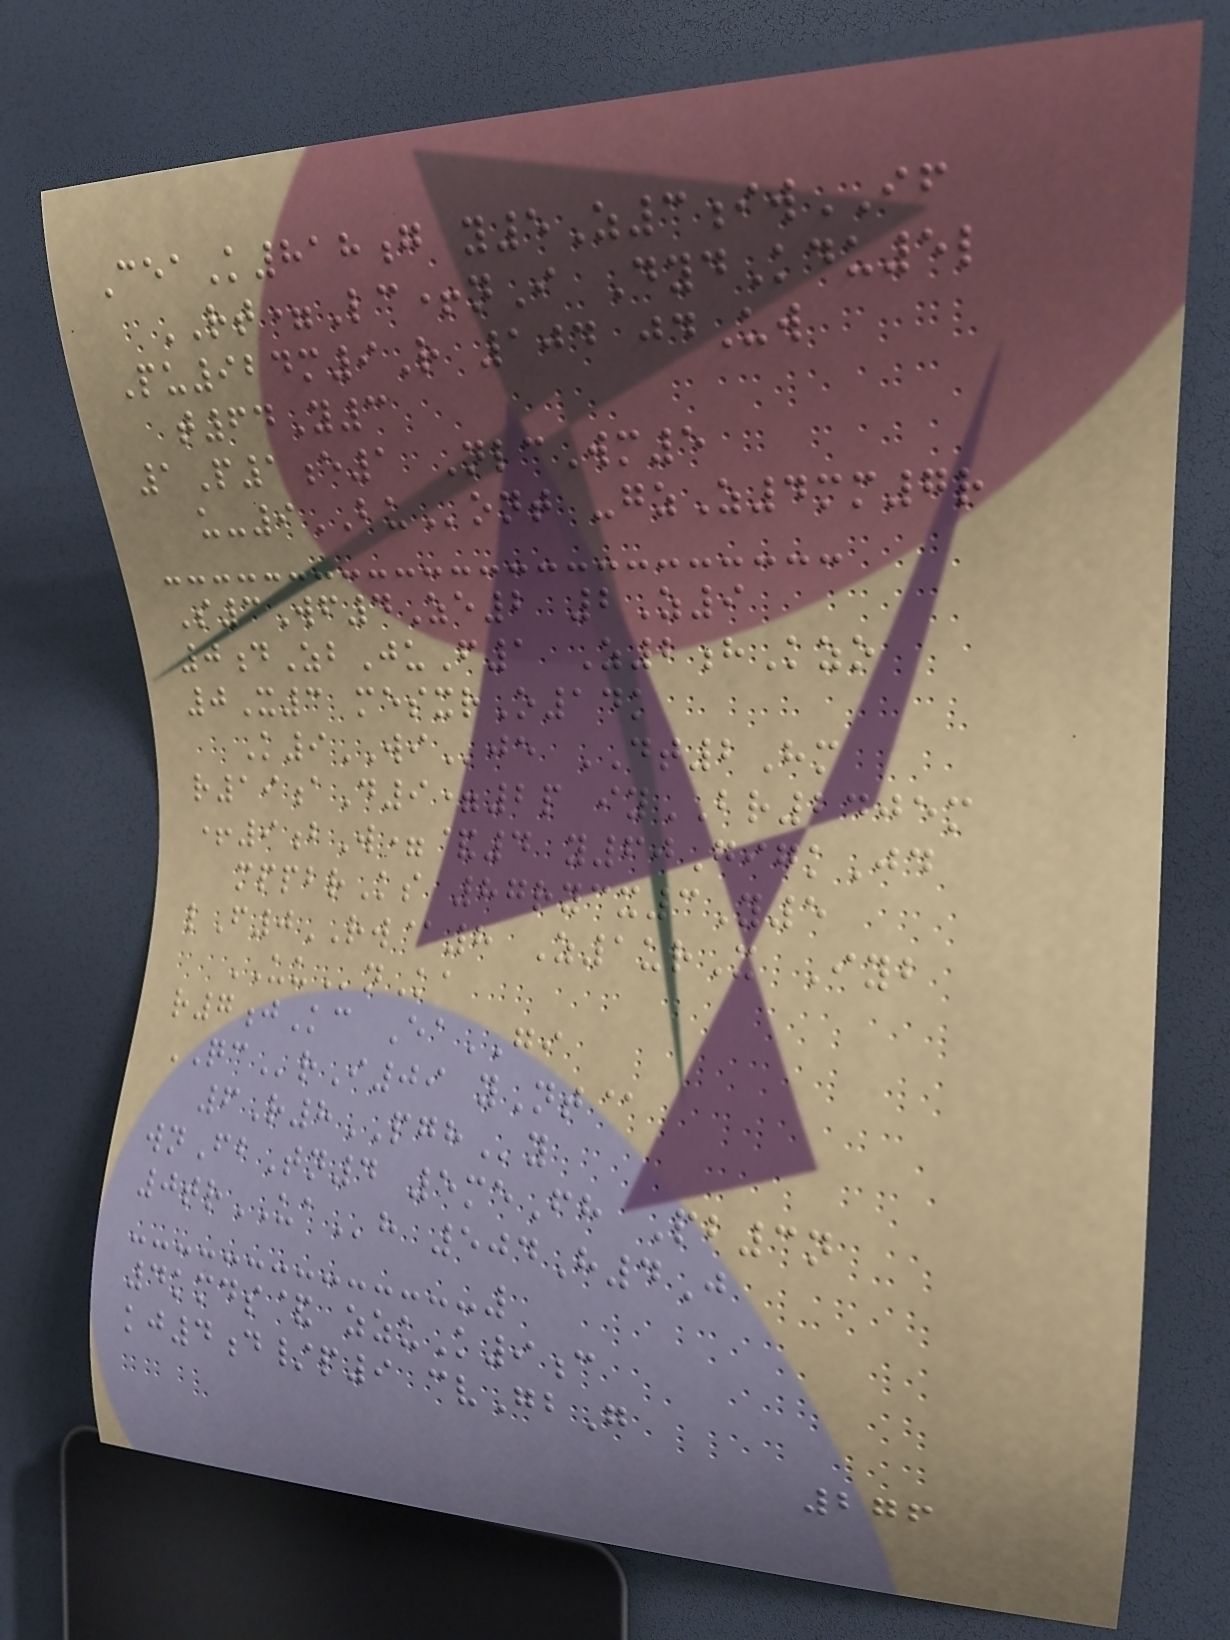CeaK818g y5Z3iwIF
RT=Lc+nI DydKdu5l
Pu924m9R 104 jdUw
t64Y3
1P1e1 NlcWm5
u-9BUont -gzZ4mm7r
S3Wf4Ze2 2Z9
0dZbJuF1 Z2hKzo
0X3 mesxrO14k
K9WIje DT2Hm
r19aD9=2p iyBR2405m
+9bW=&4 y60GigkJd
mppbrKs 87rycx3Y5
lF0RW@8 Z1urX Iyb
UUnKa
r7jKc EaGI
QCrI09 yNt@
6R8PGHy
wnFbTn4 5meFh Pb3n
0trUAh 504H4J
4kmds& zzuK9c
kj4d/p9 cvGbG
276
